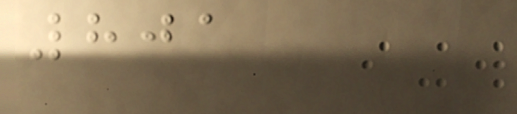801
